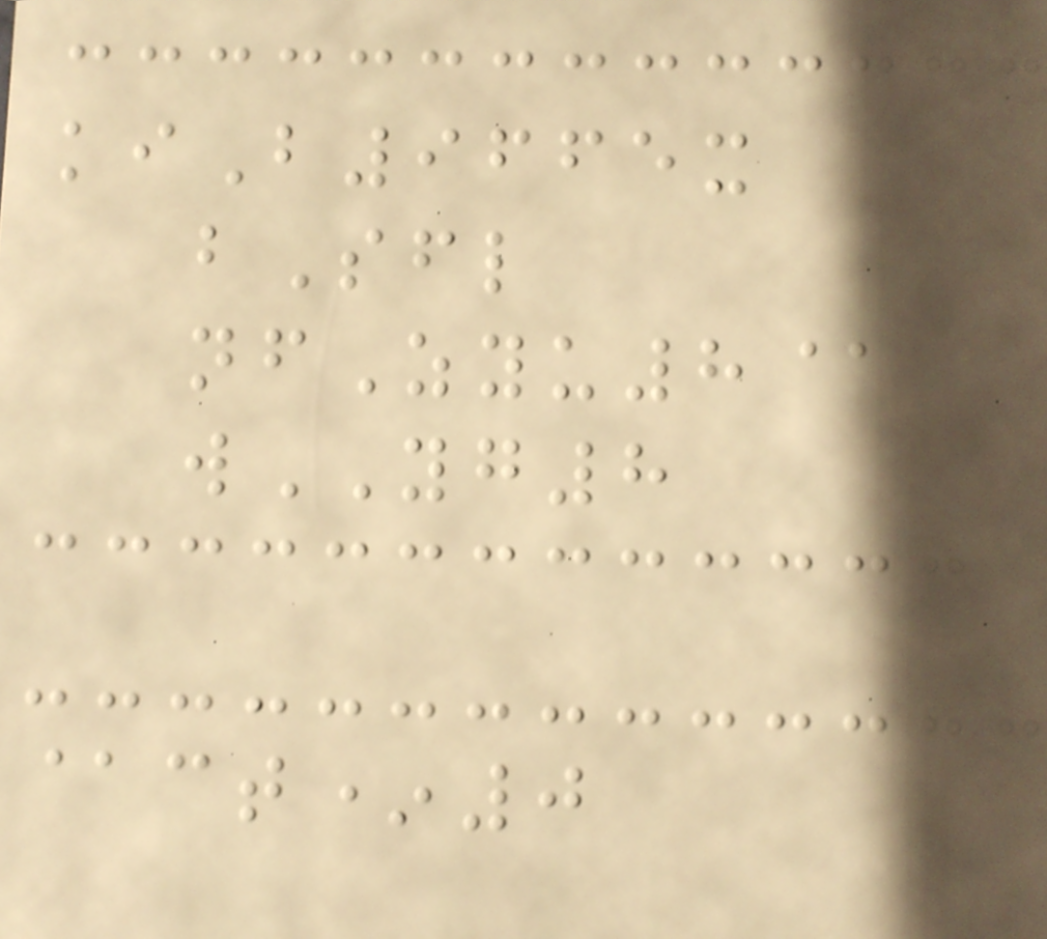kiB9665x
bSfl
nfZyu8@
wYG8
@ct*0
